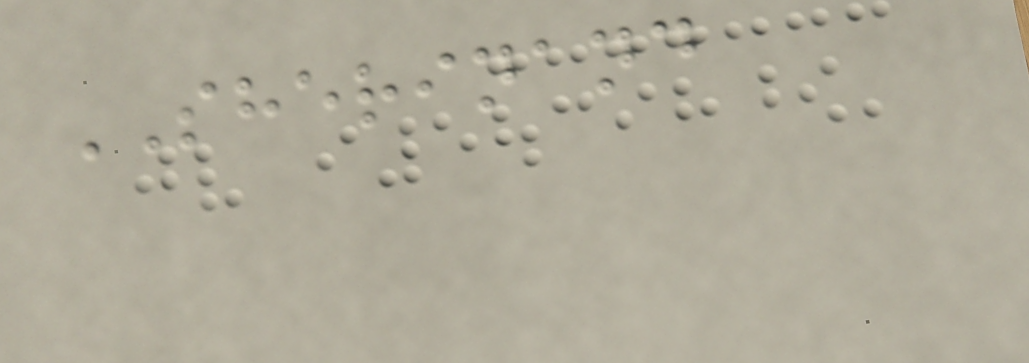SHERINAND
